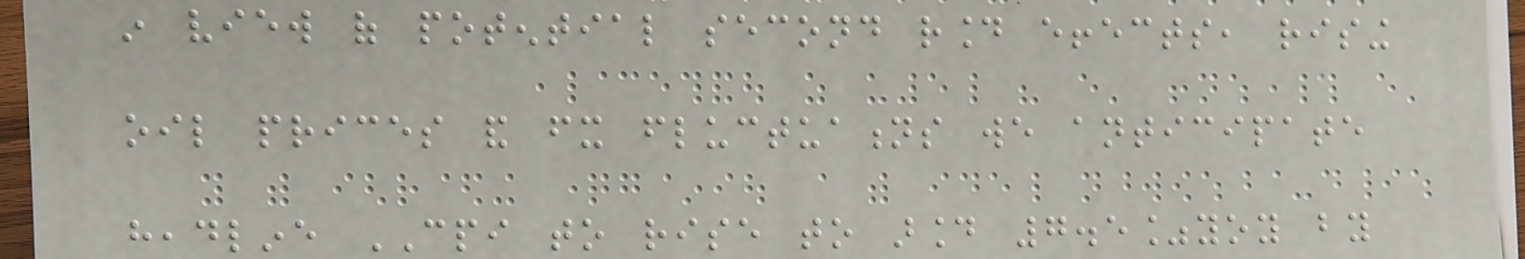in view of potential second round effects, rising
oil prices and fx fluctuations we anticipate
headline CPI to rise to around 7.5%yoy by
